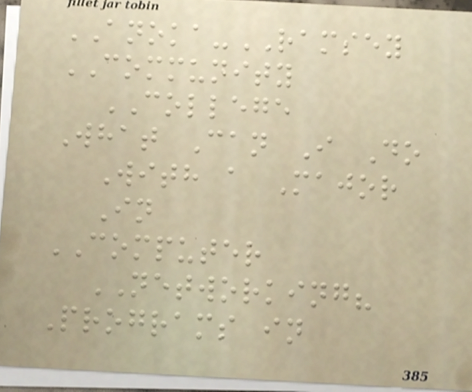ANOKA-RAMSEY
COMMUNITY
COLLEGE
What Can I Do
With a Major
In
COMPUTER
NETWORKING?
Programs in
